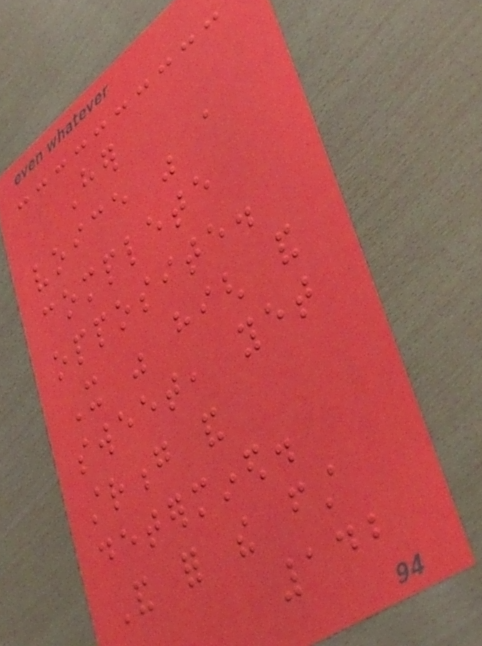Her
voice was a
complete
opposite.
It was high and
sweet, yet
strong and
determined.
And for the first
142
